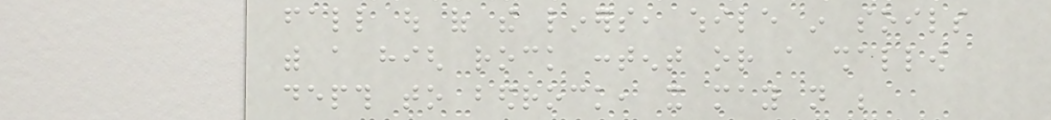fall out of the liners, while in soils
with a high rock content or a shallow
depth to bedrock, it may not be
